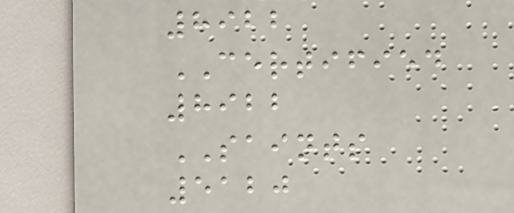8922
CERTIFIED
8922
SAINTS
5120
